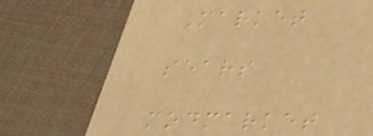Market
sears
modmarket
